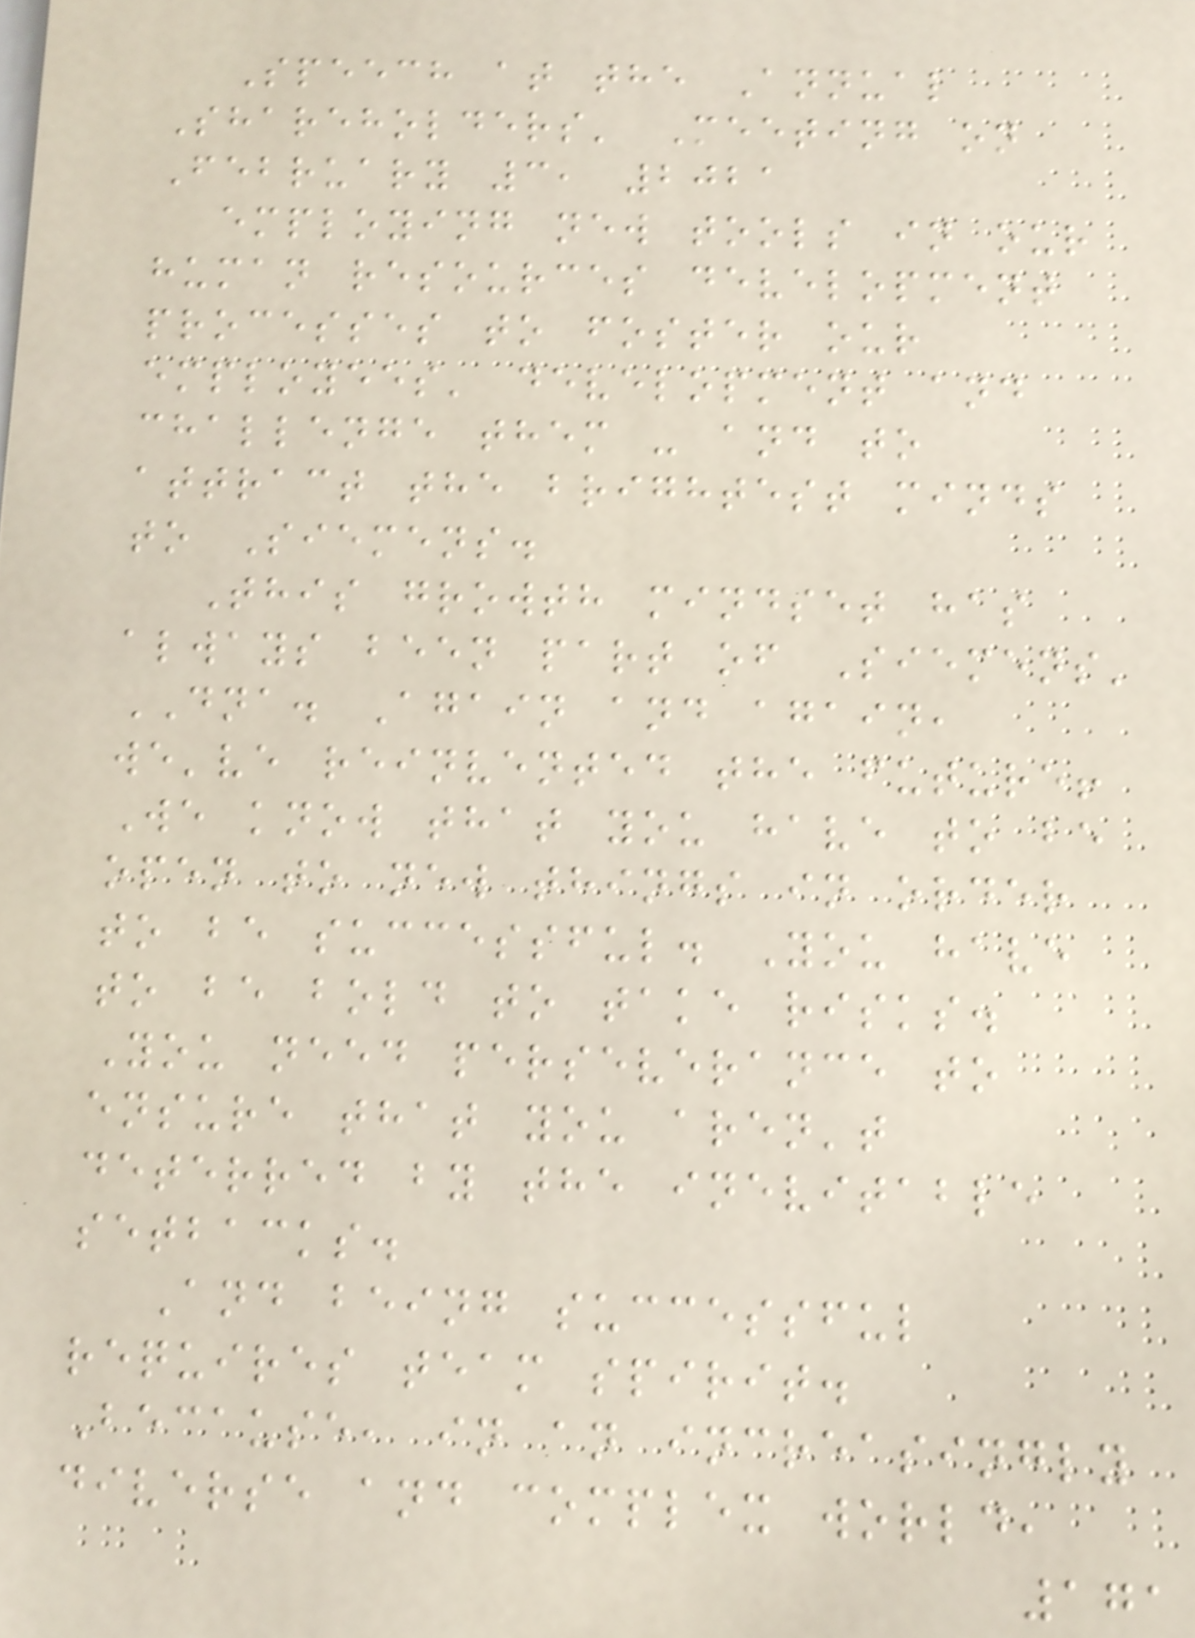Speech at the Annual
Shareholders' Meeting on
February 3, 2021
employing new tools in our
human resources development
processes to foster our
employees' development and
challenge them - and to
attract the brightest minds
to Siemens.
This growth mindset has
always been part of Siemens'
DNA. Again and again,
we've reinvented the future!
We know that you have to be
open to new things in order
to be successful. You have
to be bold to take risks.
You need perseverance to
ensure that you aren't
deterred by the inevitable
setbacks.
And being successful
requires team spirit.
Because, in an increasingly
diverse and complex world,
171
